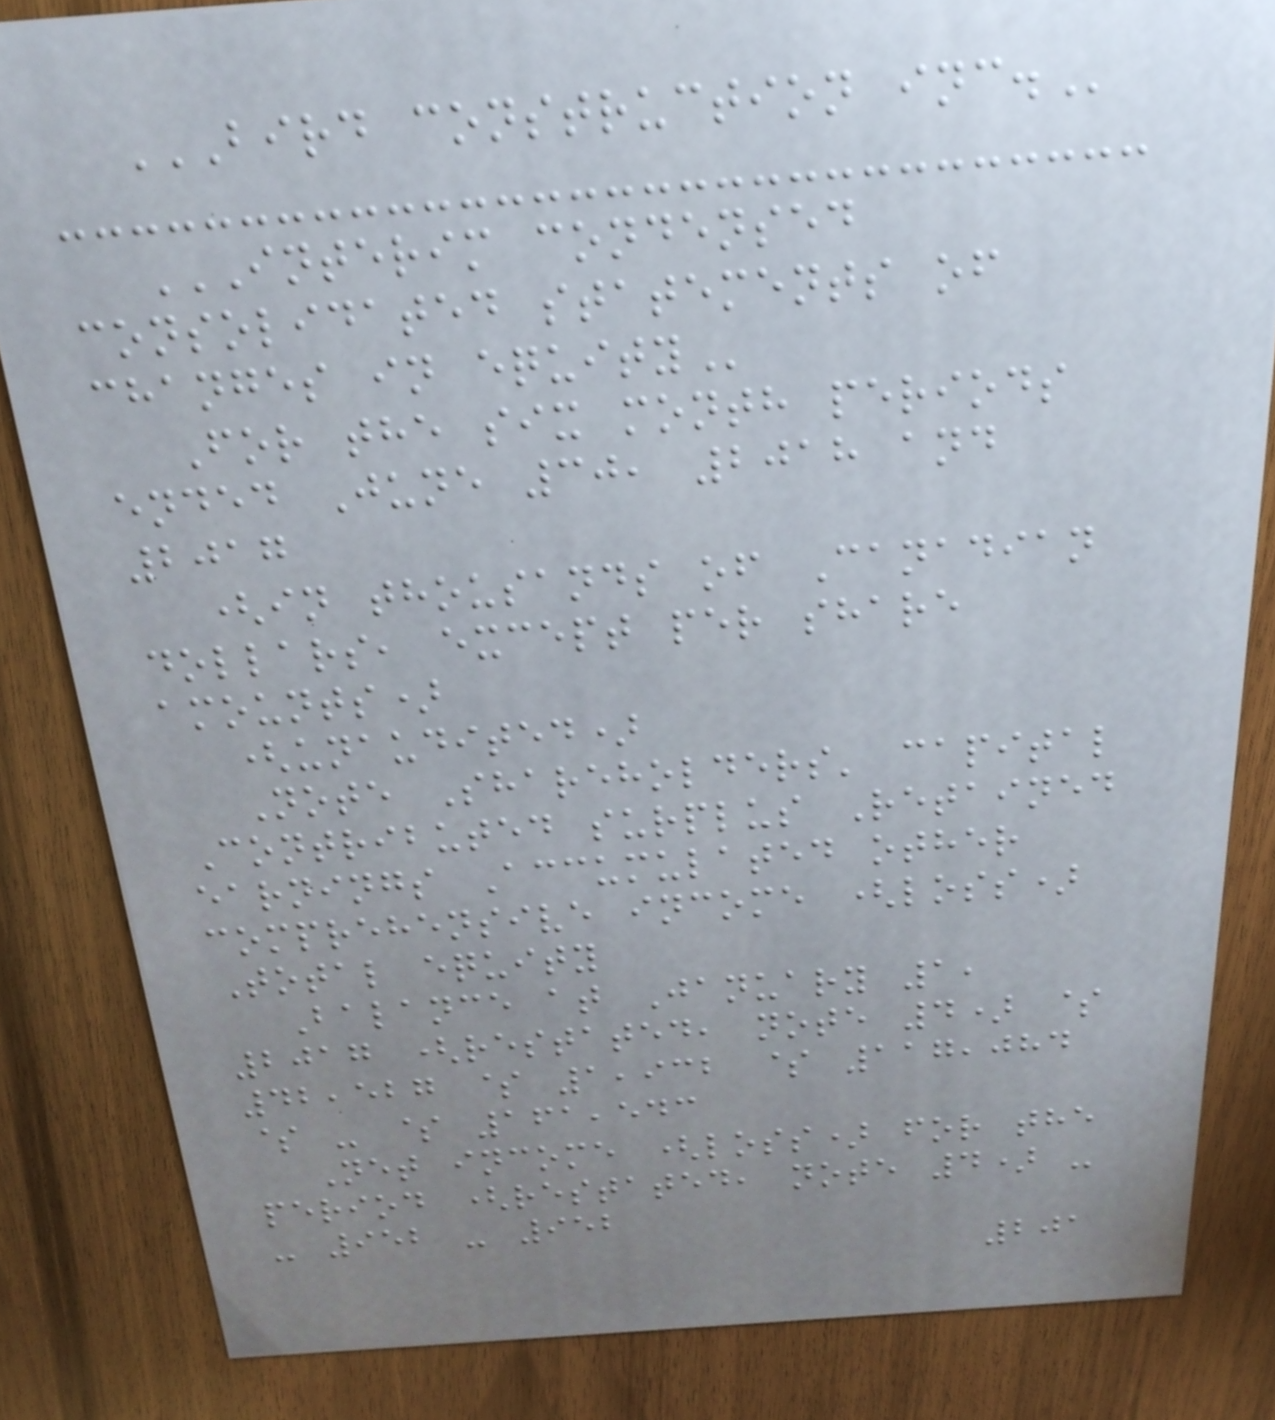BIRD CONSTRUCTION INC.
INTERIM CONDENSED
CONSOLIDATED STATEMENTS OF
CHANGES IN EQUITY
For the six month periods
ended June 30, 2018 and
2017
(in thousands of Canadian
dollars, except per share
amounts)
(unaudited)
Note Shareholders' capital
Contributed surplus Retained
earnings Accumulated other
comprehensive income (loss)
Total equity
Balance at January 1,
2017 (restated, note 4) $
42,527 $ 1,932 $ 117,084
$ - $ 161,543
Net income (loss) for the
period (restated, note 4) -
- 952 - 952
201
